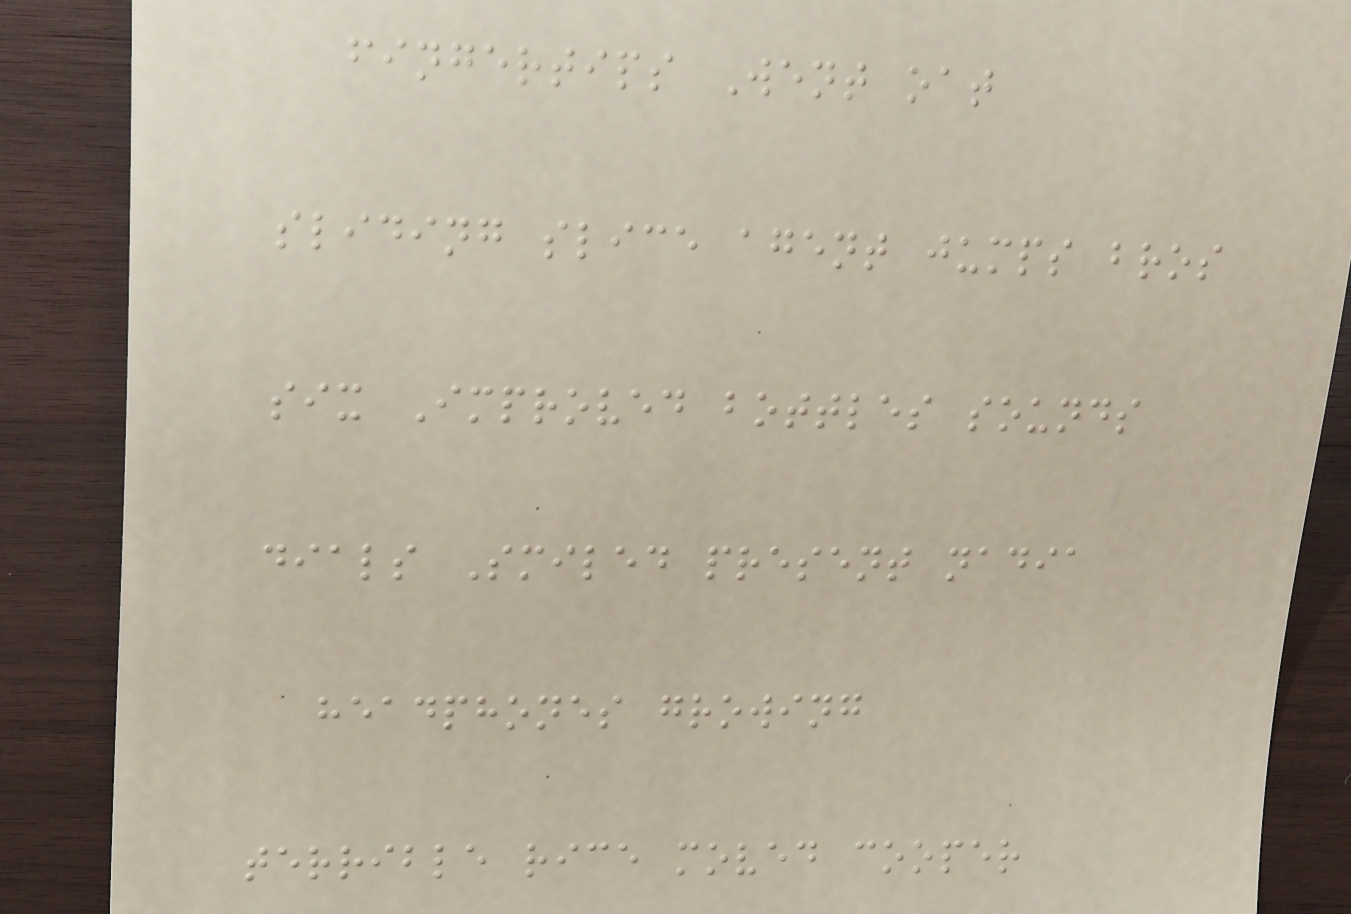fingertips Went oat
sliding slice agent jumps bros
six Improved bottles sounds
dials Smiled present nadia
headphones growing
terrible rice moved cooper
